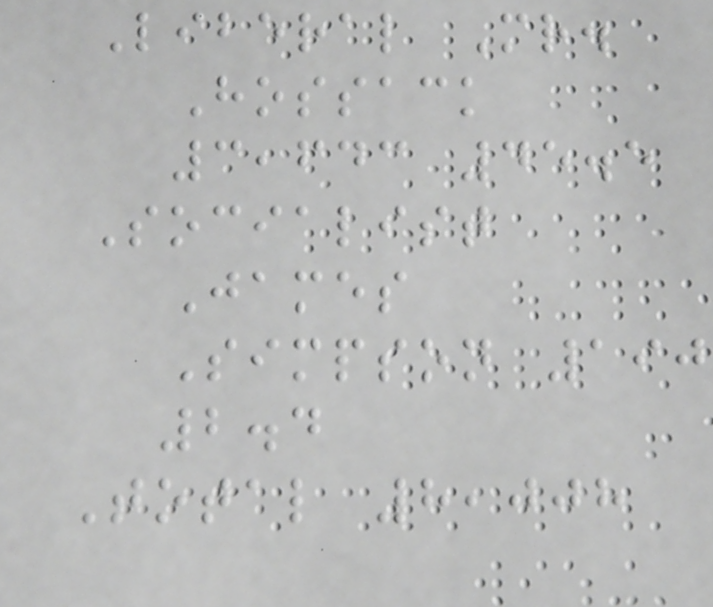Liberal Mr.
Hossack
3,643 45.5
Socialist
James
Simpson 190
2.4
Total 8,008
